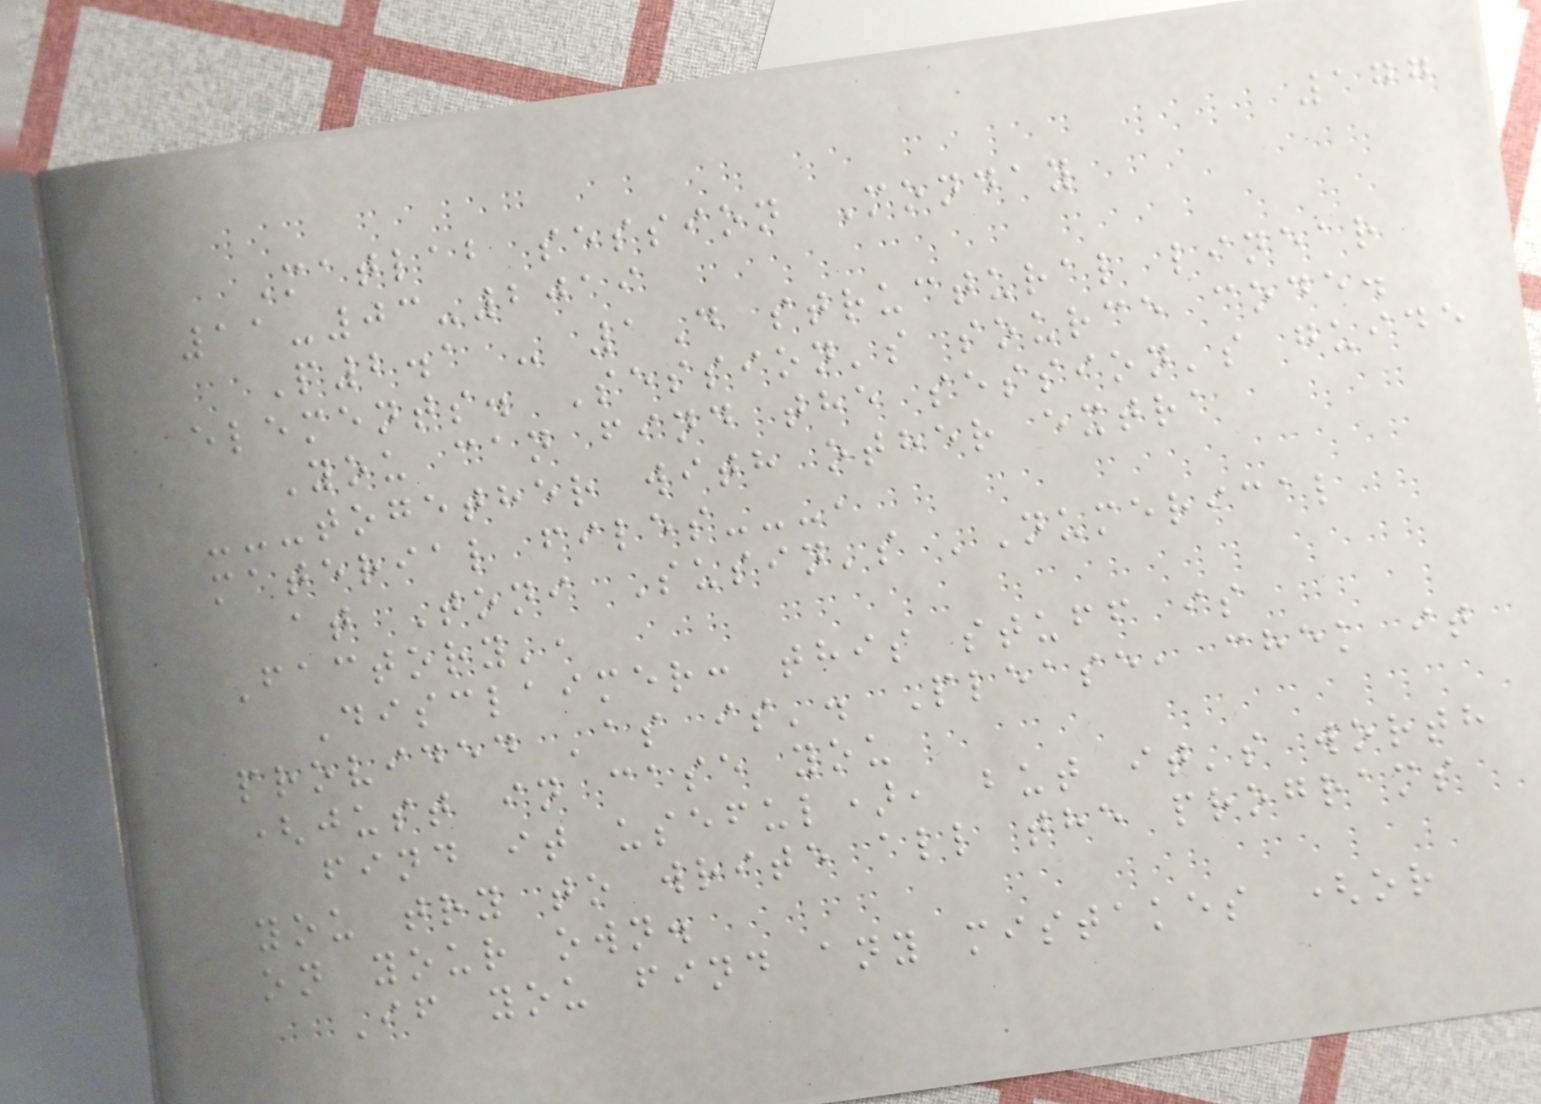177
Matlab session Monday
11-03-2019
P2.1 - 1D structural linear
elements. Session's source code.
You can find the session's guide
---together with other extra
material files---,
at Toni Susin's 'Numerical
Factory',
Disclaimer: this stuff is
provided 'as is'. Please, chek it
(just in case you
find it useful), but it's worth
you try to write all the programs
on your own.
If you find any mistakes (or
